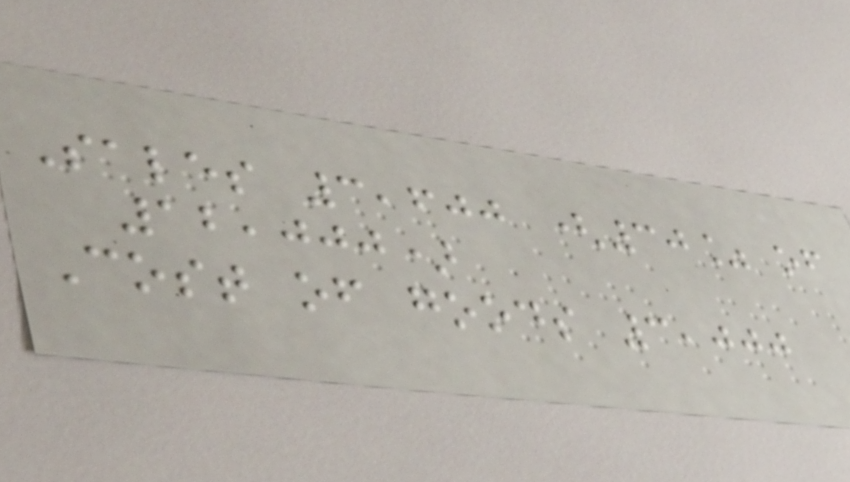Sales 3,600 (30% of
12,000)
Cost of goods 3,000
